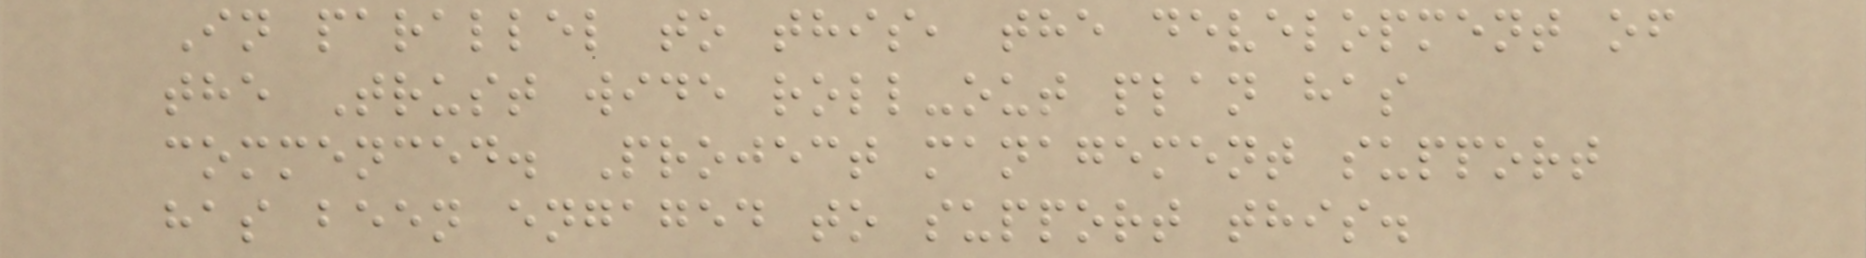In parallel to this, the development of
the Trust wide roll-out plan has
commenced. Project management support
has been engaged to support this.
